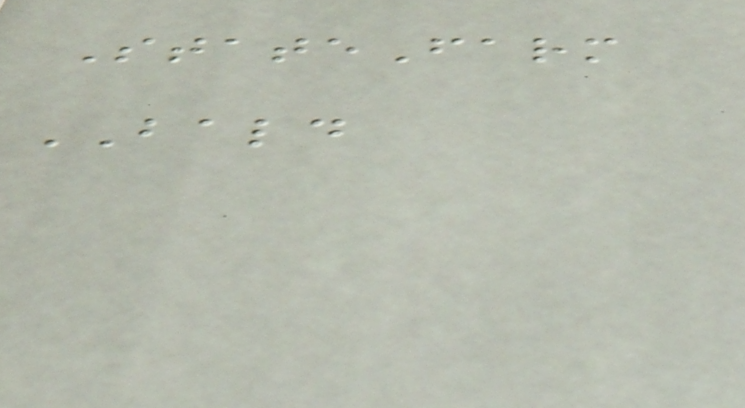StateFarm
BALD
